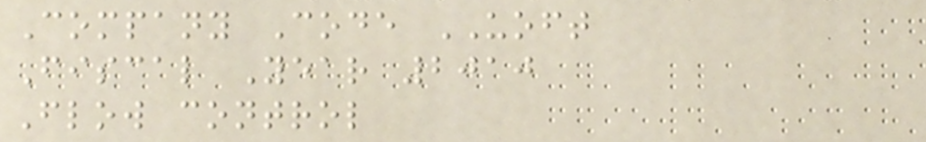Company Code UOFT
Fiscal Year 2010
Flow control
